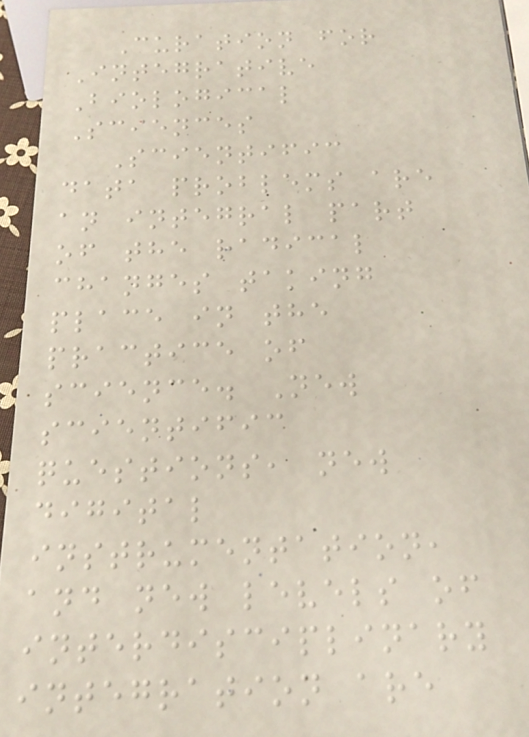Curation for
Integrative
Biological
Sciences
Scientific
data problems are
an integral part
of the radical
changes taking
place in the
practice of
science. New
scientific
questions, new
digital
instrumentation,
and new levels of
interdisciplinary
integration are
